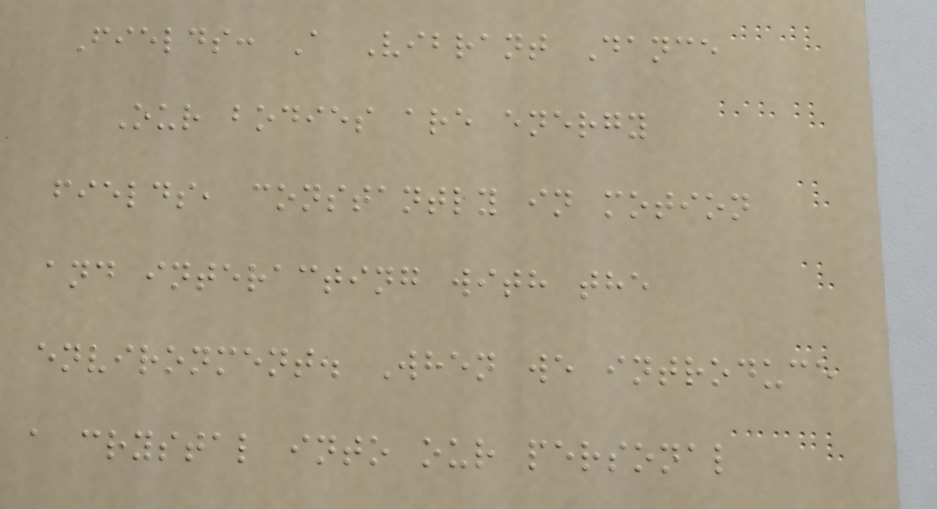Fields: A Vibrant Dance
Our bodies are energy
fields, constantly in motion
and interacting with the
environment. When we introduce
a crystal into our personal
